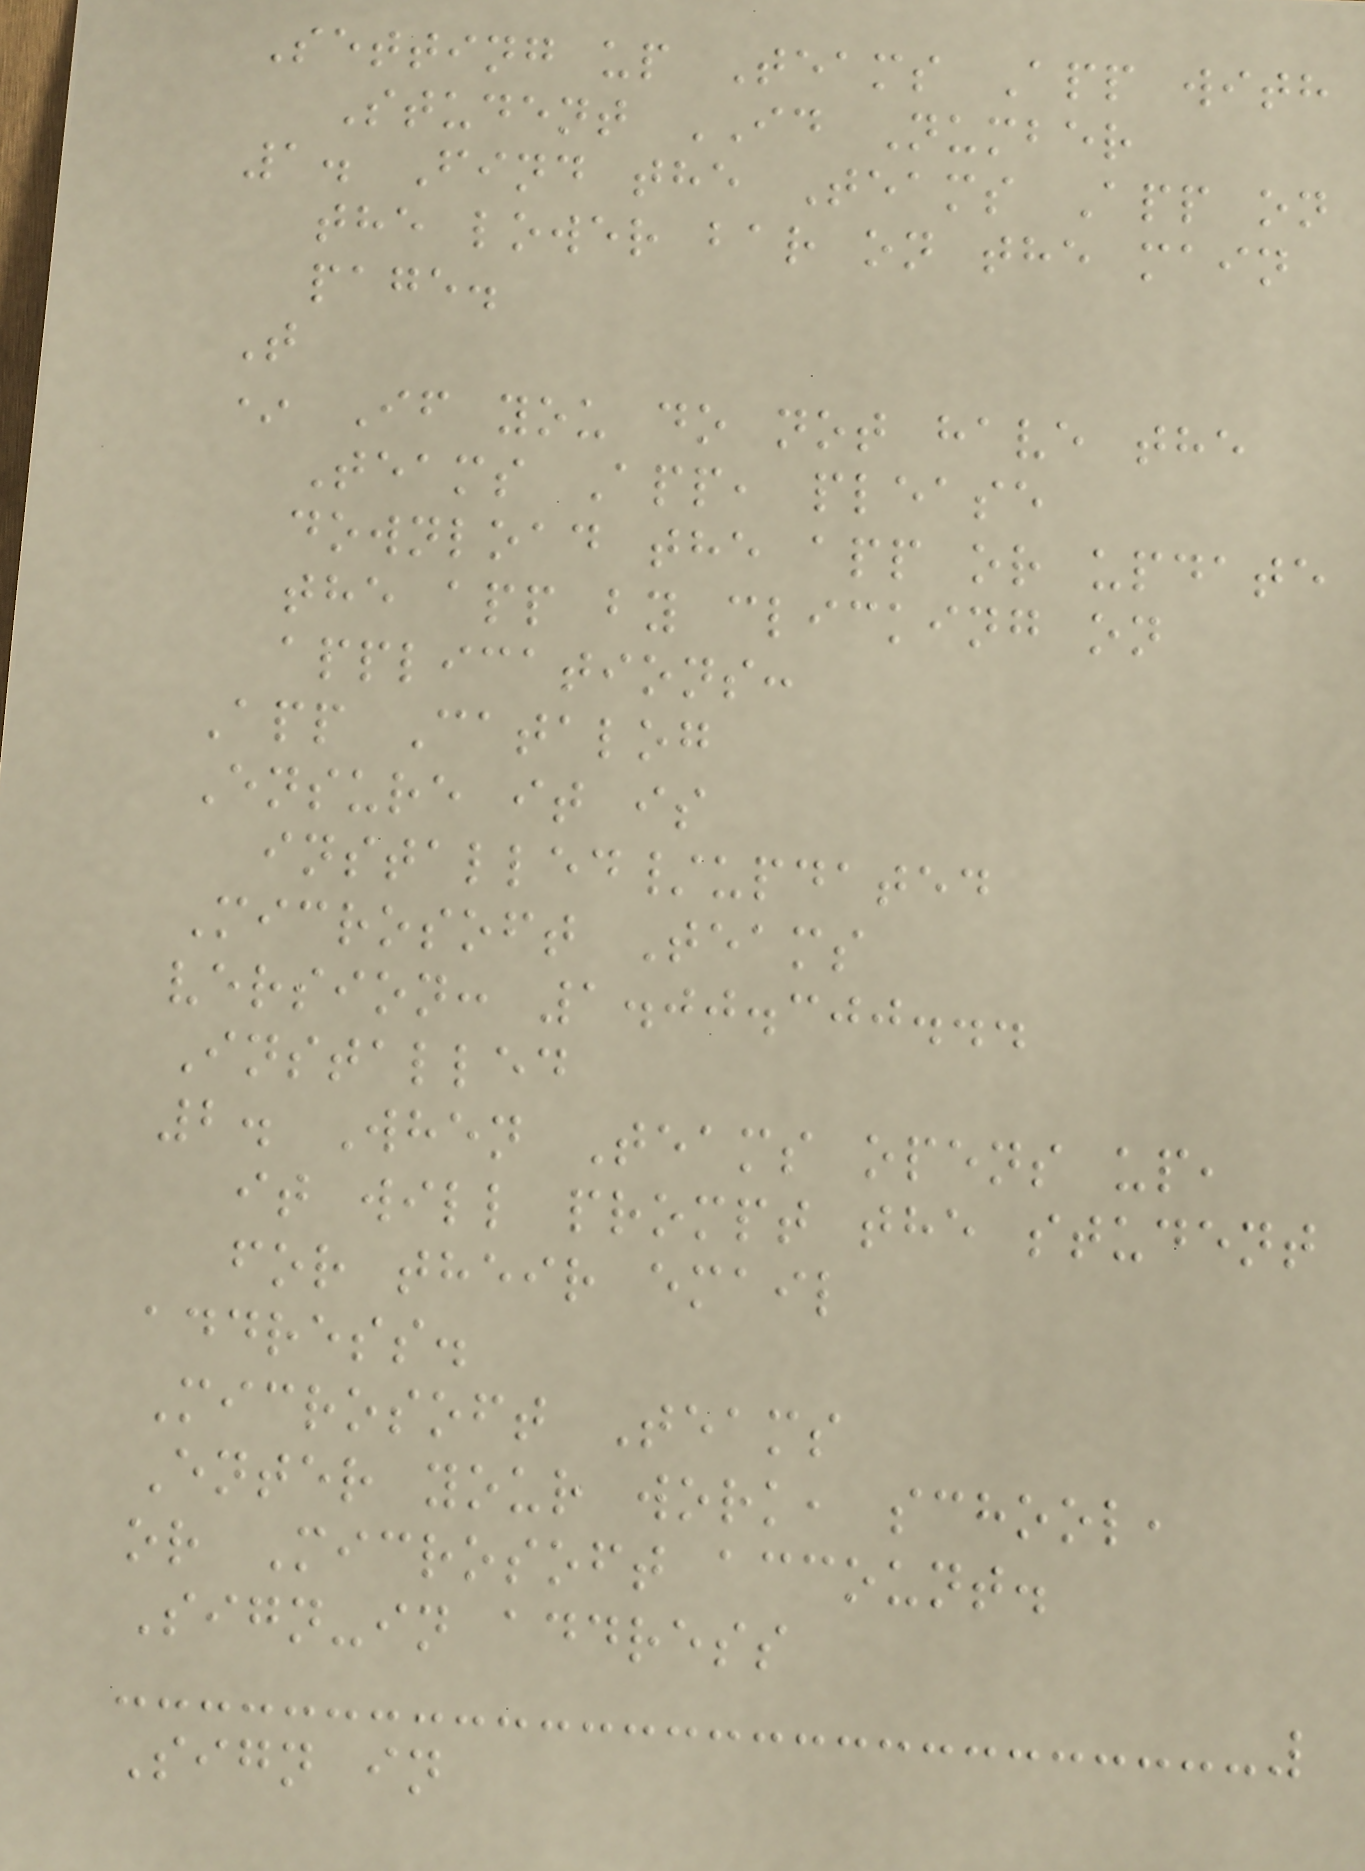Setting up Teams App with
Student ID Number
1. Find the Teams App on
the lower bar on the main
page.
T
* If you do not have the
Teams App, please
download the app or update
the app by clicking on
applications:
App Catalog
Ensure it is
installed/updated
Microsoft Teams
version: 1.00.300...
Installed
2. When Teams opens up,
it will prompt the student
for their email
address.
Microsoft Teams
Enter your work, school,
or Microsoft account.
Sign-in address
Sign in
